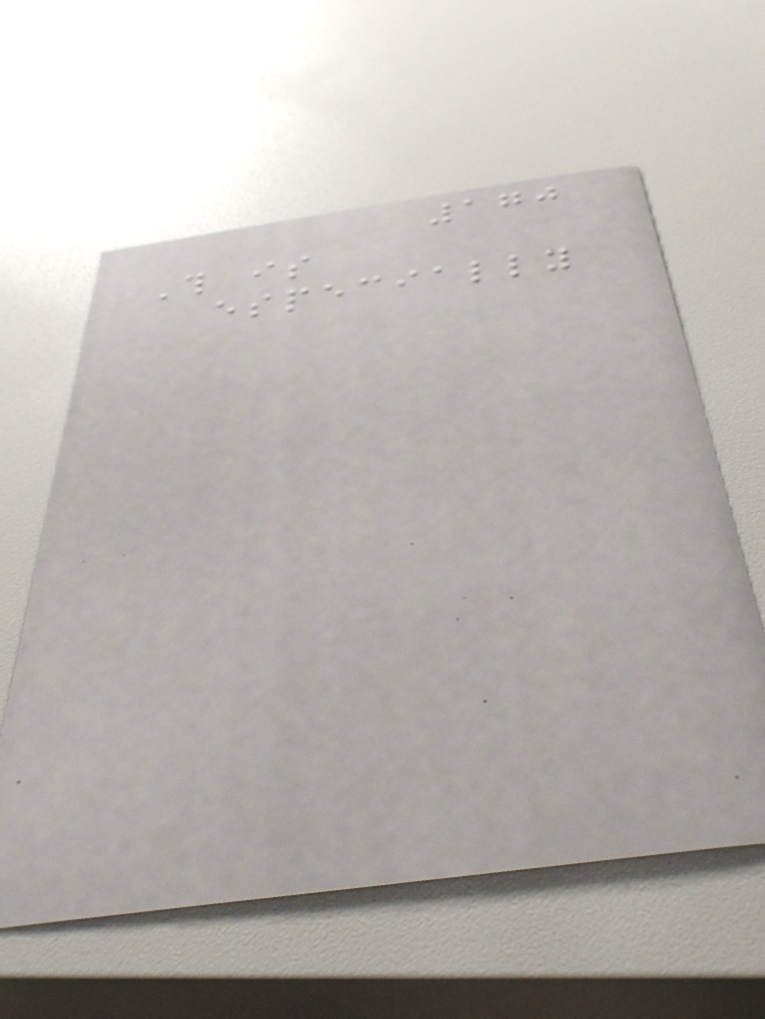170
This is
especially
